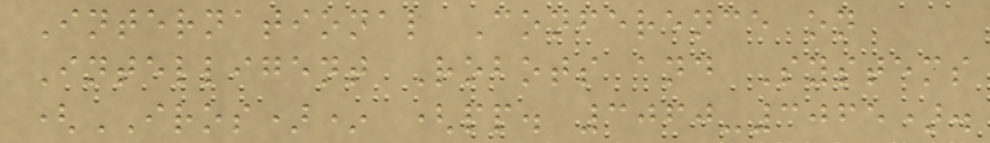International Conference on
Intelligent Robots and Systems
(IROS)* (pp. 3060-3065).
